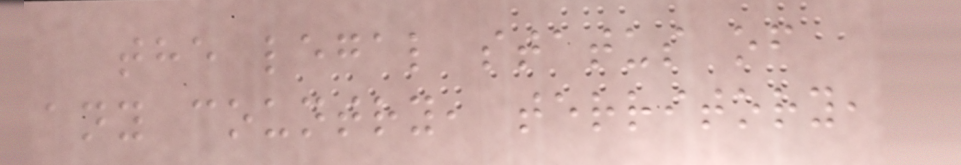the legal status of
any country, territory,
